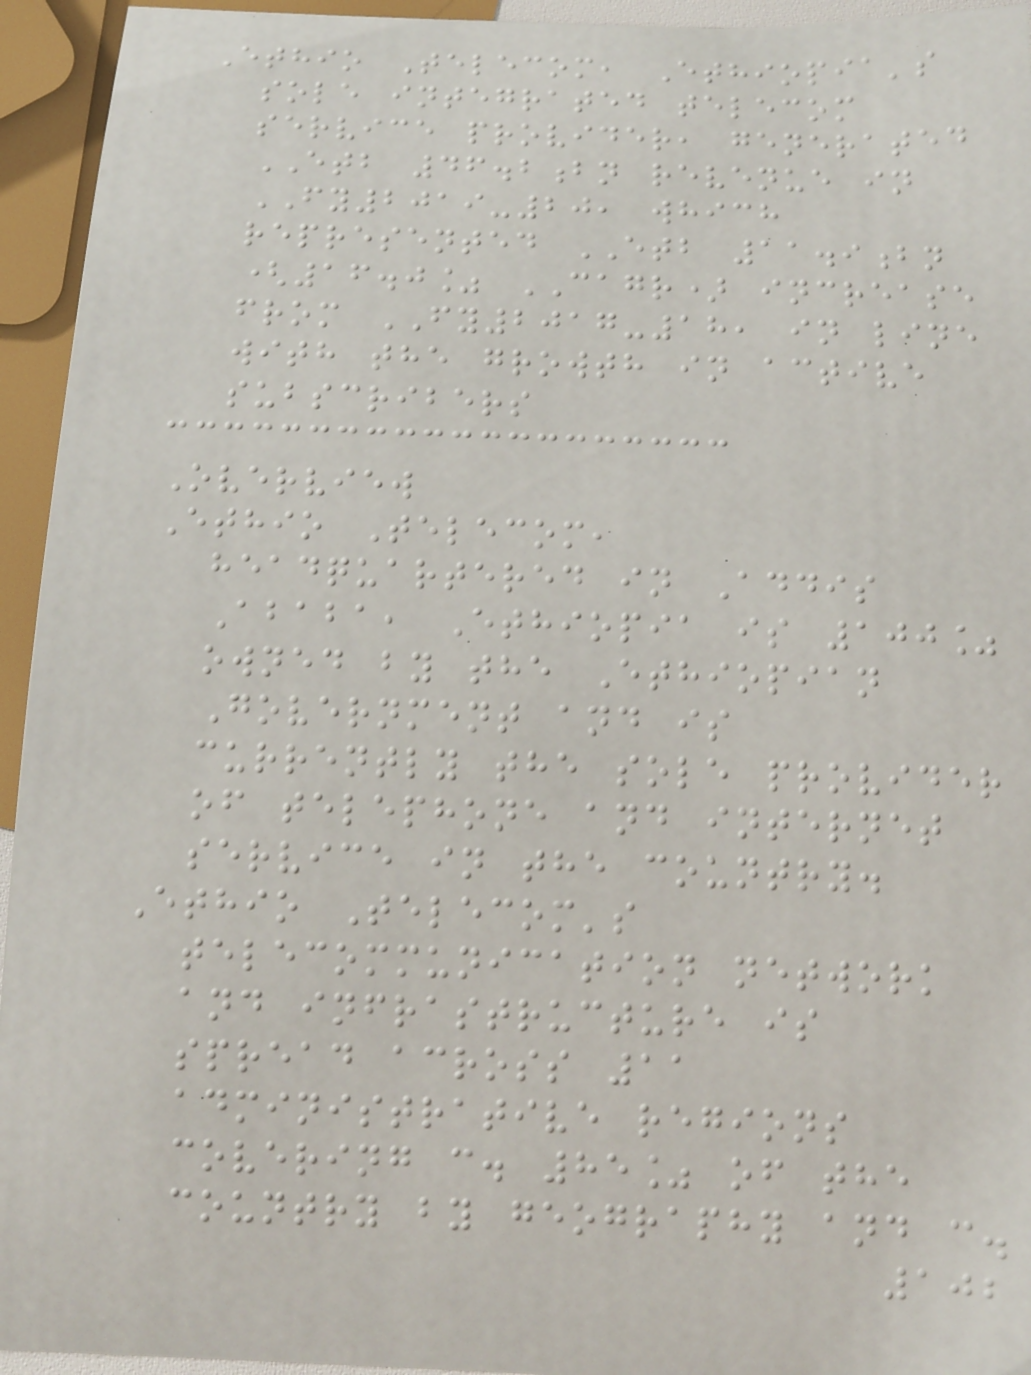Ethio Telecom, Ethiopia's
sole integrated telecom
service provider, generated
ETB 46.2bn revenue in
FY2019-20, which
represented ETB 11.9bn
(16.0% CAGR) increase
from FY2017-18, in line
with the growth in active
subscribers
Overview
Ethio Telecom,
headquartered in Addis
Ababa, Ethiopia is 100%
owned by the Ethiopian
Government and is
currently the sole provider
of telephone and internet
service in the country.
Ethio Telecom's
telecommunication network
and infrastructure is
spread across 11
administrative regions
covering c. 85% of the
country by geography and c.
102
